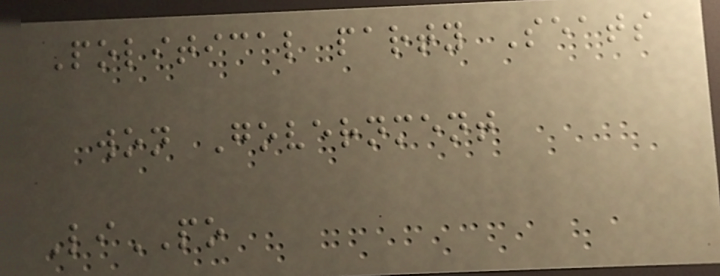Political party Seats
won Government
LiPO
